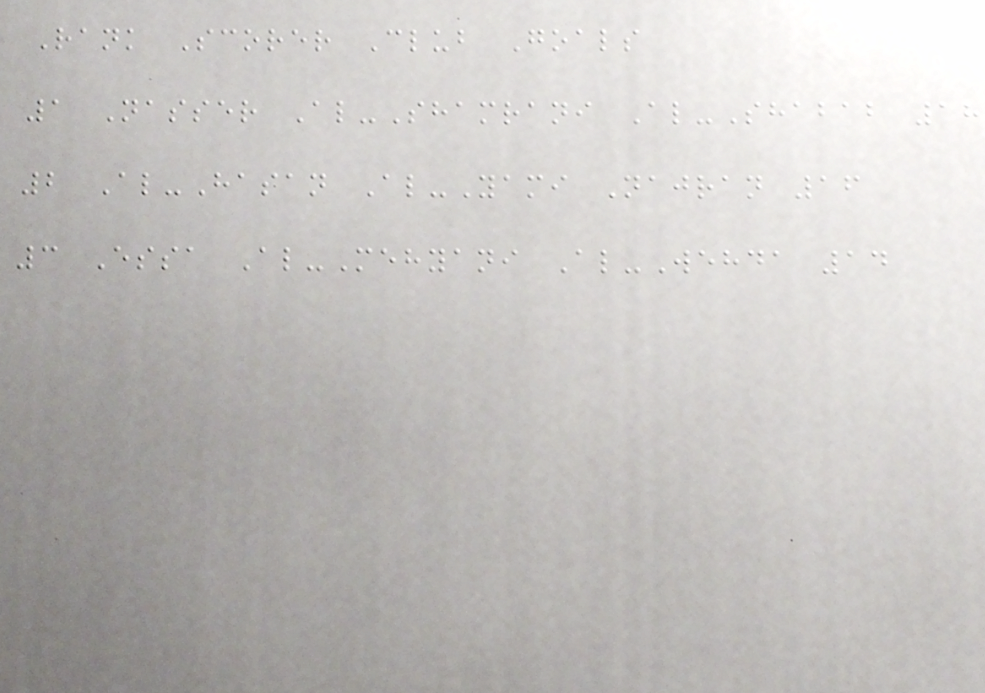Rank Scorer Club Goals
1 Nasser Al-Shamrani Al-Shabab 18
2 Al-Hasan Al-Yami Najran 16
3 Essa Al-Mehyani Al-Wehda 14
